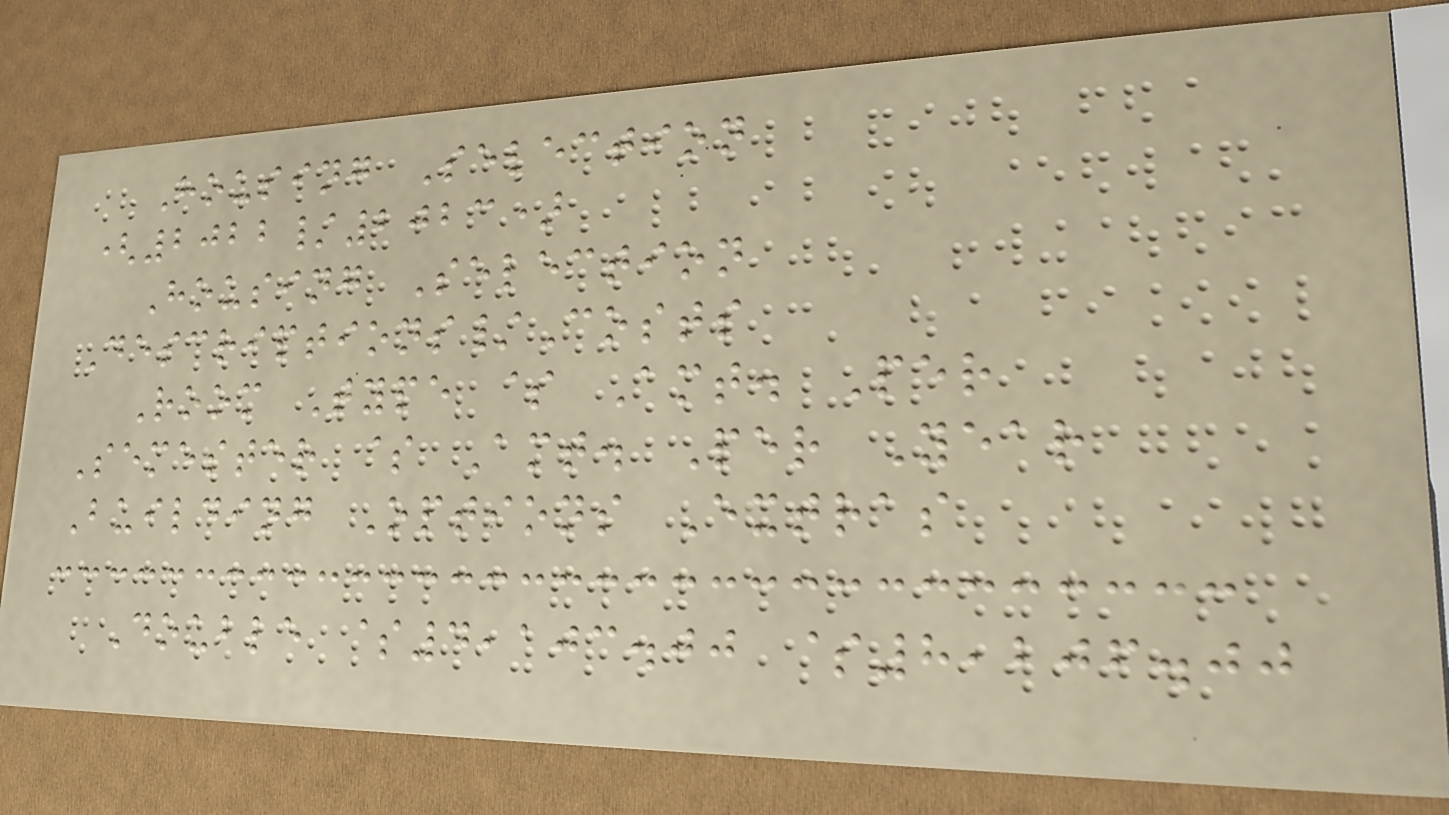Housing Selection
(2022/2023)
Housing Selection
Descriptions/Costs
Room Type $ Amt. Per
Semester $ Amt. Per Year
Building Options Extras
Double $4,103.00 $8,206.00
